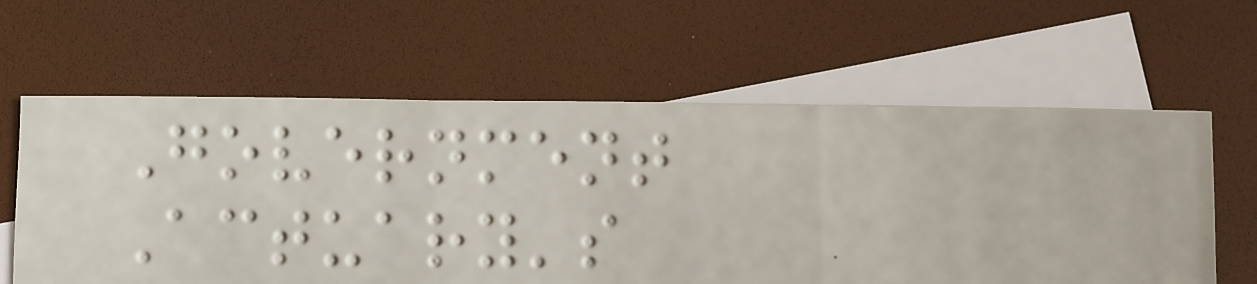Government
Actuary's
